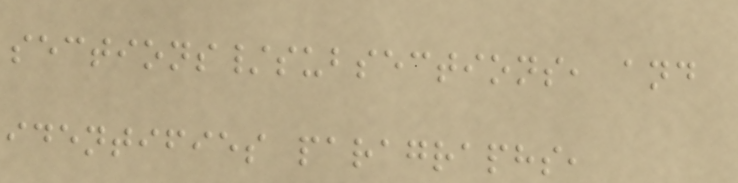sections/subsections, and
identifies paragraphs,
